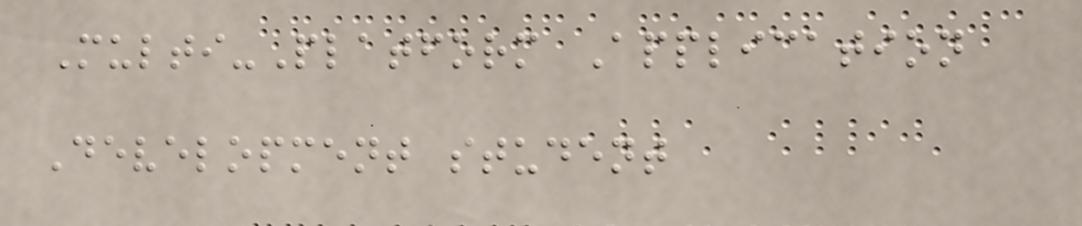Multi-Platform Application
Development student
